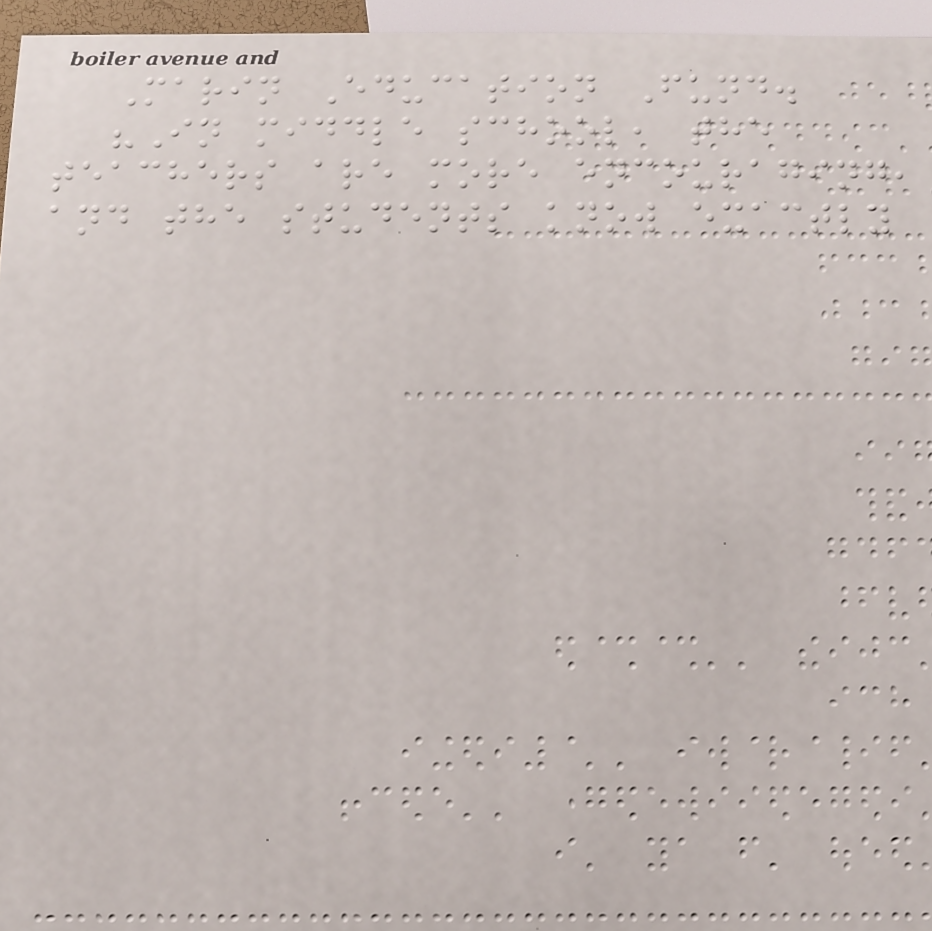Marin Education Fund.
"In middle school, the
teachers are more encouraging,
and the students know exactly
